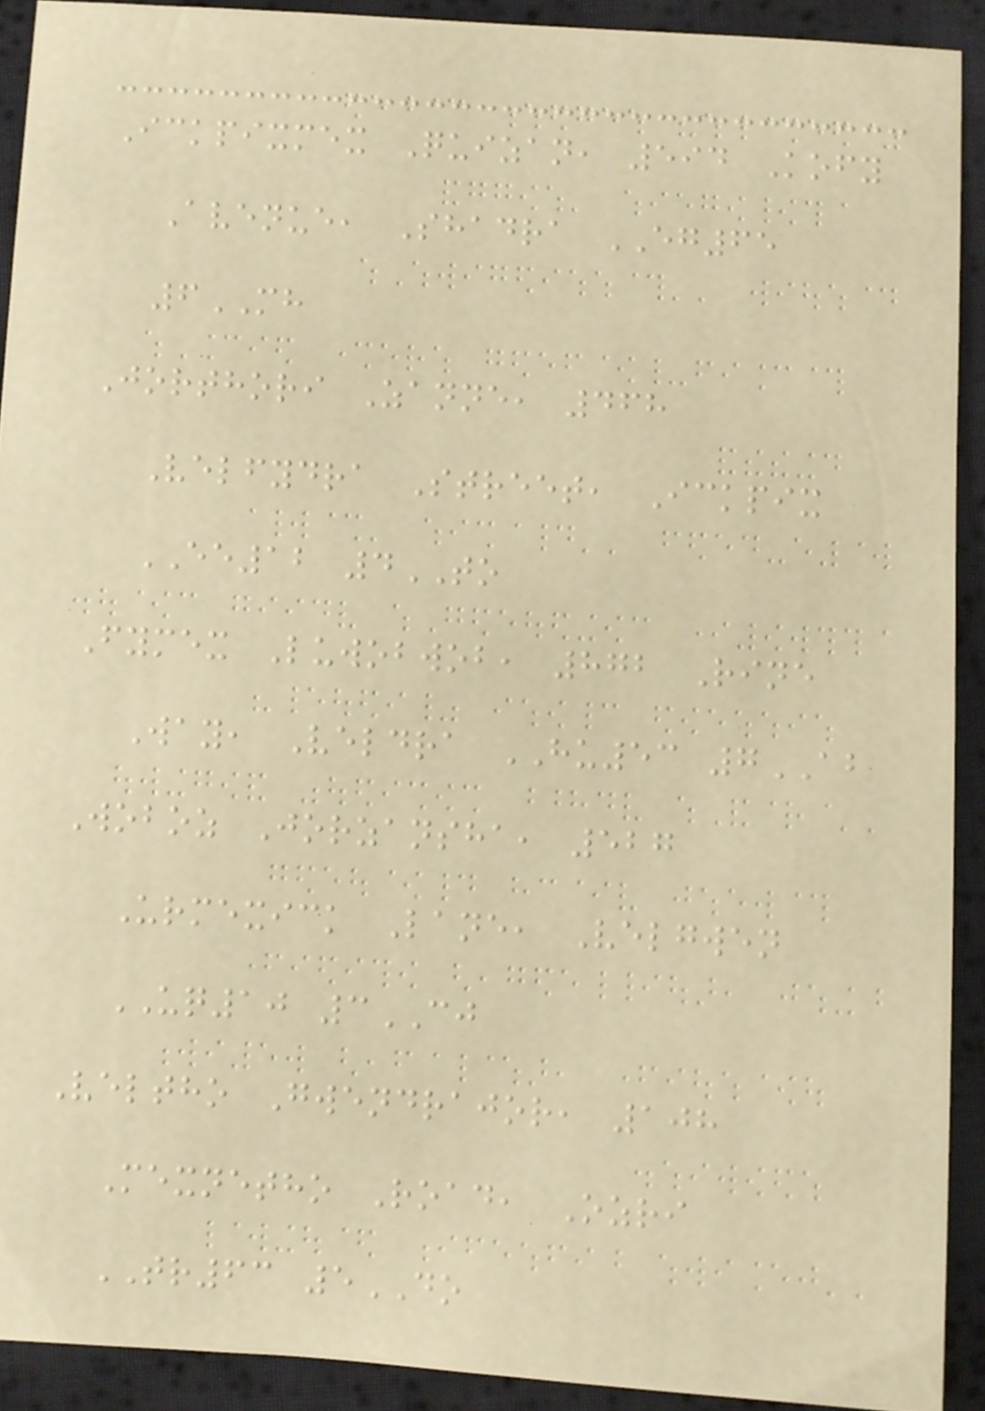Ickpixmex Quizan, 594 Kofy
Avenue, Shadra EG65
6MH
Jorthori Zanne, 468
Velfydra Street, Ickpix
EE12 4TO
Fymex Luwobwob, 872 Rine
Way, Veldra HU53 7AB
Woboz Jorzansha, 527
Urmexick Lane, Velgwen
UQ10 3CJ
Veltho Gwendrajor, 108
Mexnetho Road, Ozri
TR63 5DO
